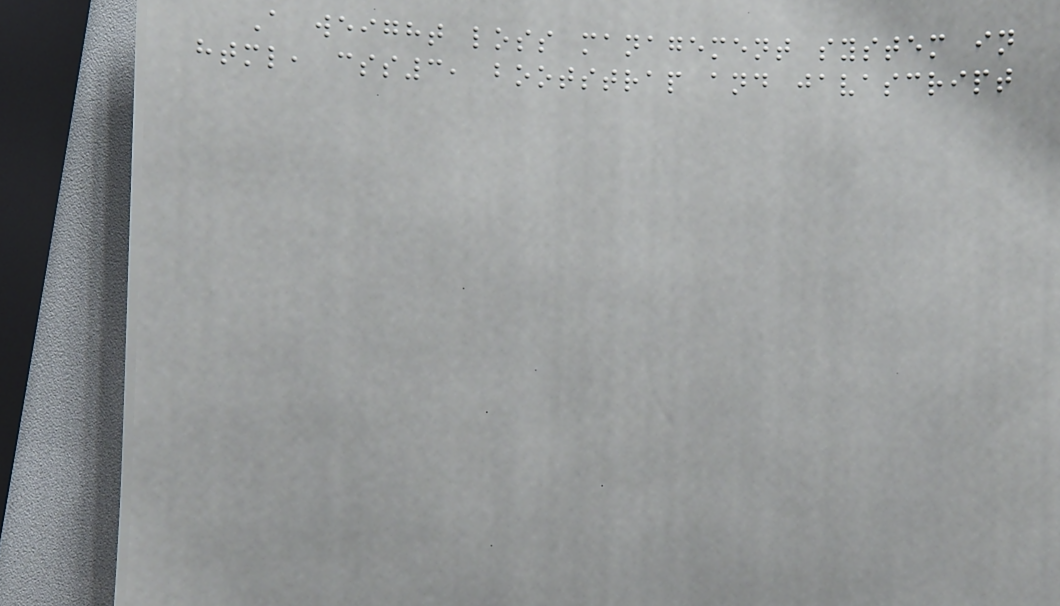A weight loss management system in
html, css3, bootstrap and javascript
